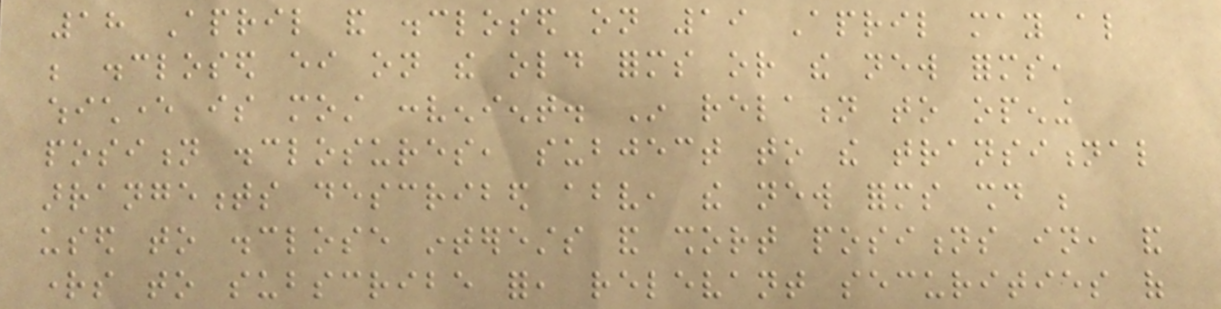18 April and disclosed on 19 April may also
be disclosed either on the old forms or the new forms,
whichever is most convenient. In relation to opening
position disclosures, subject to the transitional
arrangements described above, the new forms should be
used to disclose interests and short positions in, and
rights to subscribe for, relevant securities of
